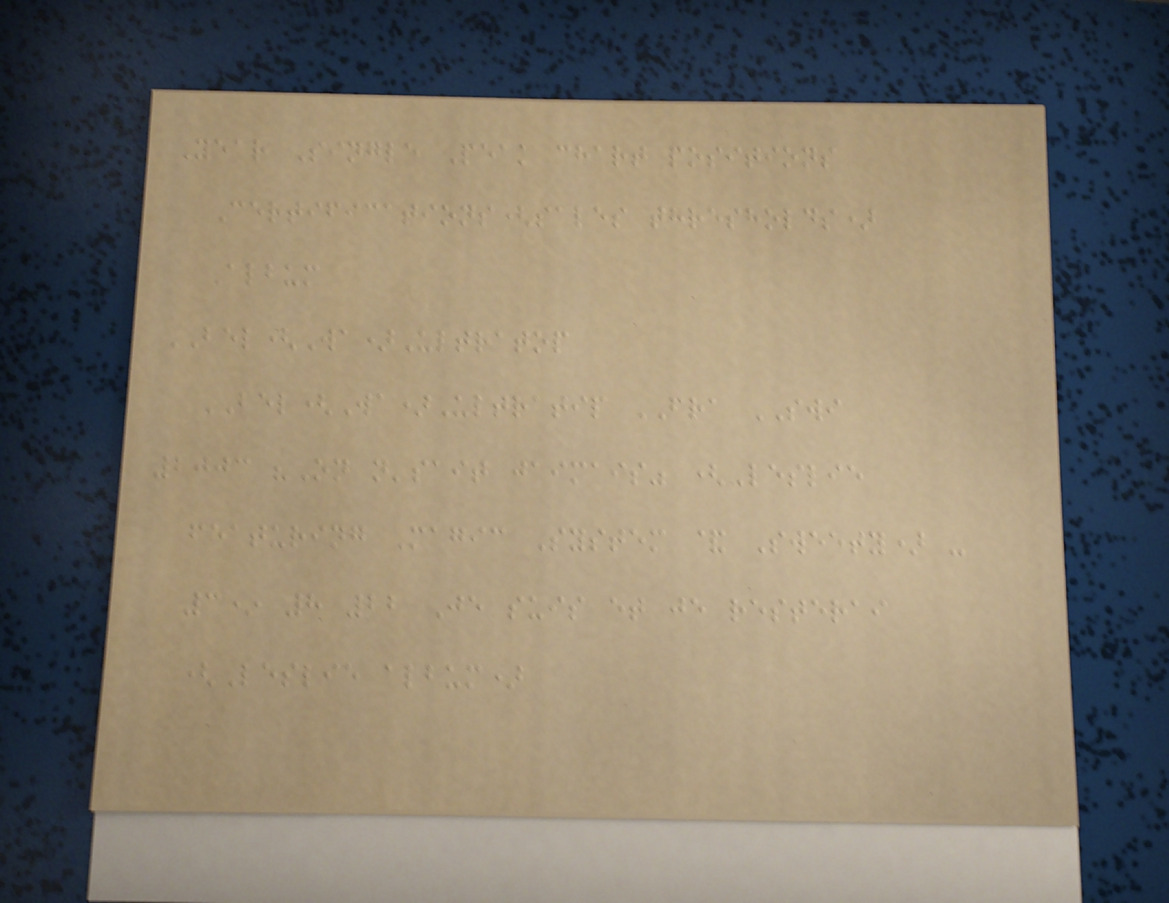Year Single Peak chart positions
Certifications(sales thresholds)
Album
BEL(Wa)Ultratop
BEL(Wa)Ultratip FRA SWI
2003 "On n'sait jaimais" (Leslie
featuring Magic System & Sweety) -
3* 8 22 Je suis et je resterai
(Leslie album)
